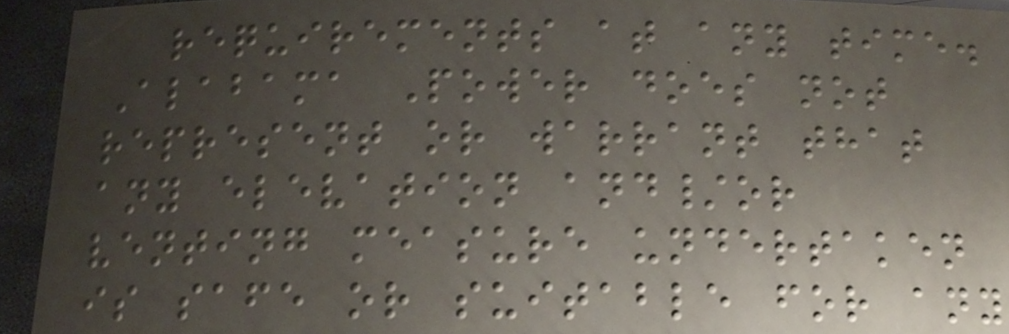requirements at any time.
Alabama Power does not
represent or warrant that
any elevation and/or
venting measure undertaken
is safe or suitable for any
